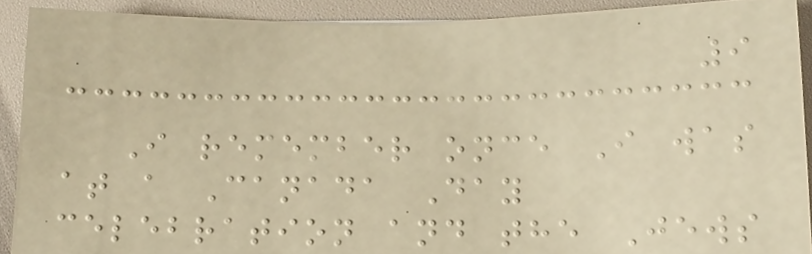9
I remember once I was
at a Canada Day
celebration and the Jews
